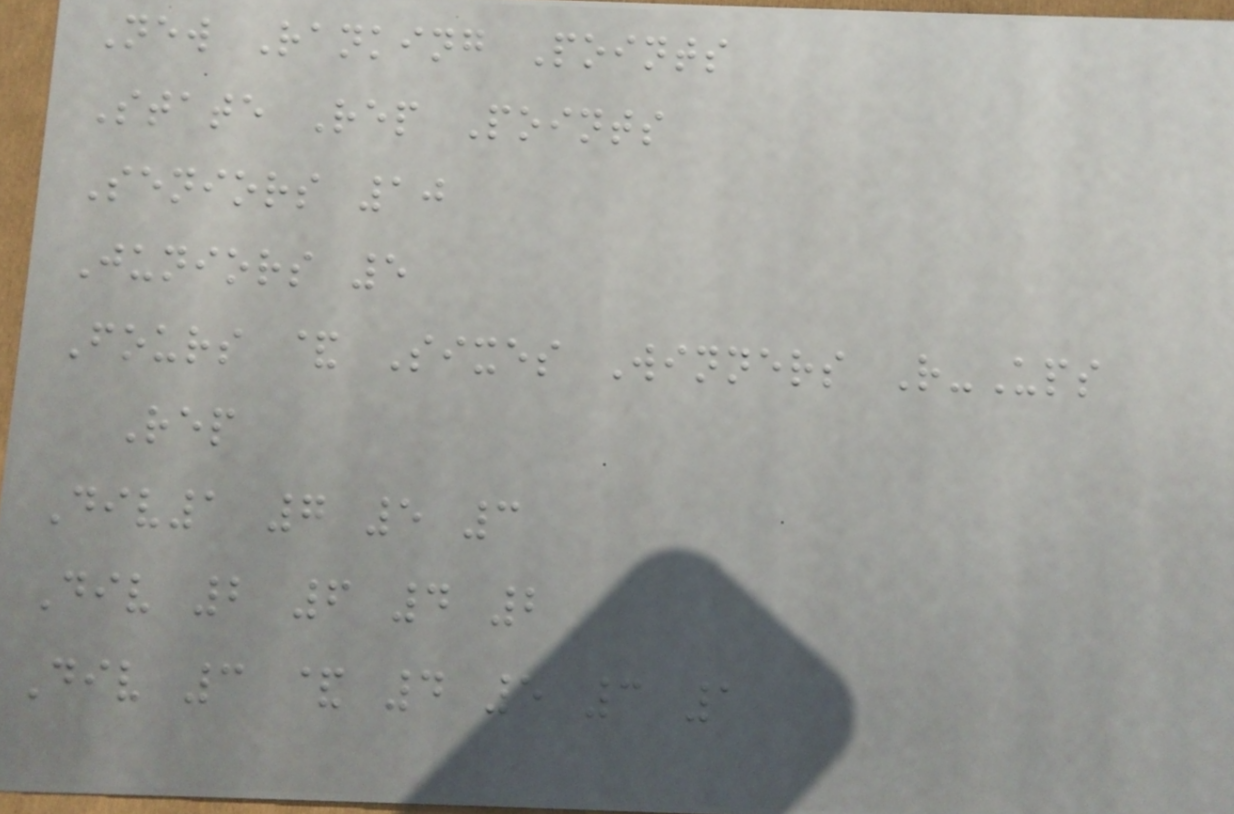New Ranking Points
State Rep Points
Seniors 10
Juniors 5
Fours & Sixes Winners R-Ups
Rep
Div1 7 5 3
Div 2 6 4 2
Div 3 & 4 5 3 1
